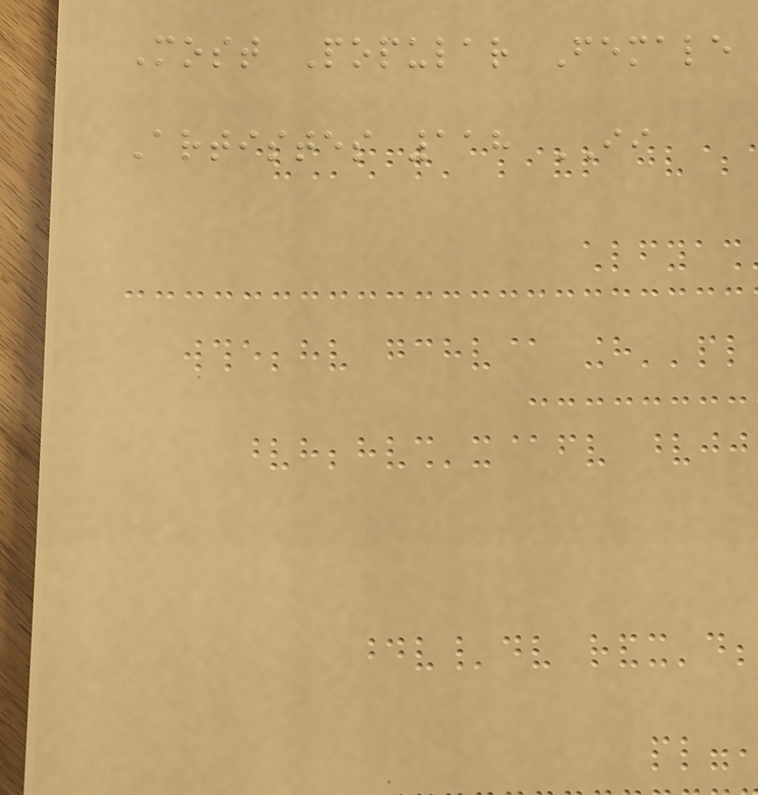Most Popular Female
Artistes 118 II
